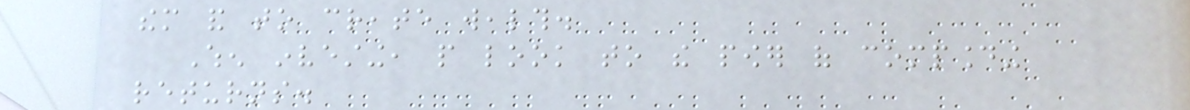them and to create wealth.
When investing, people look to the power of compounding
returns.
